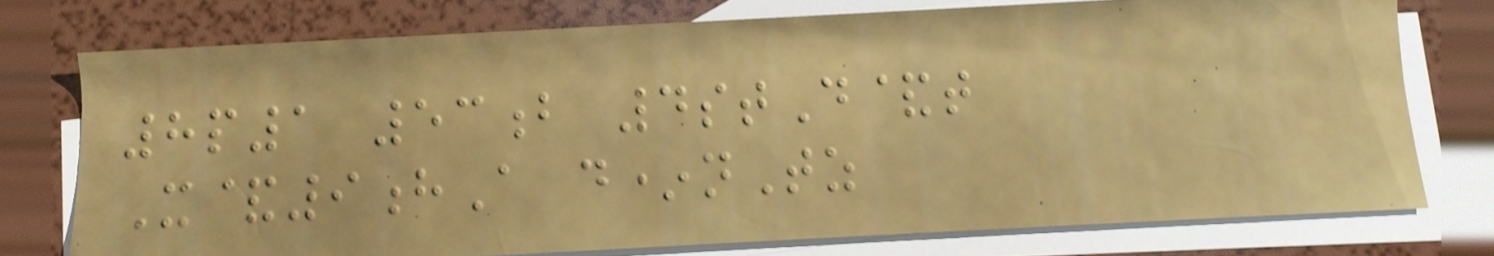8p1 53b 4stD&t
X&9hA d*nTz
